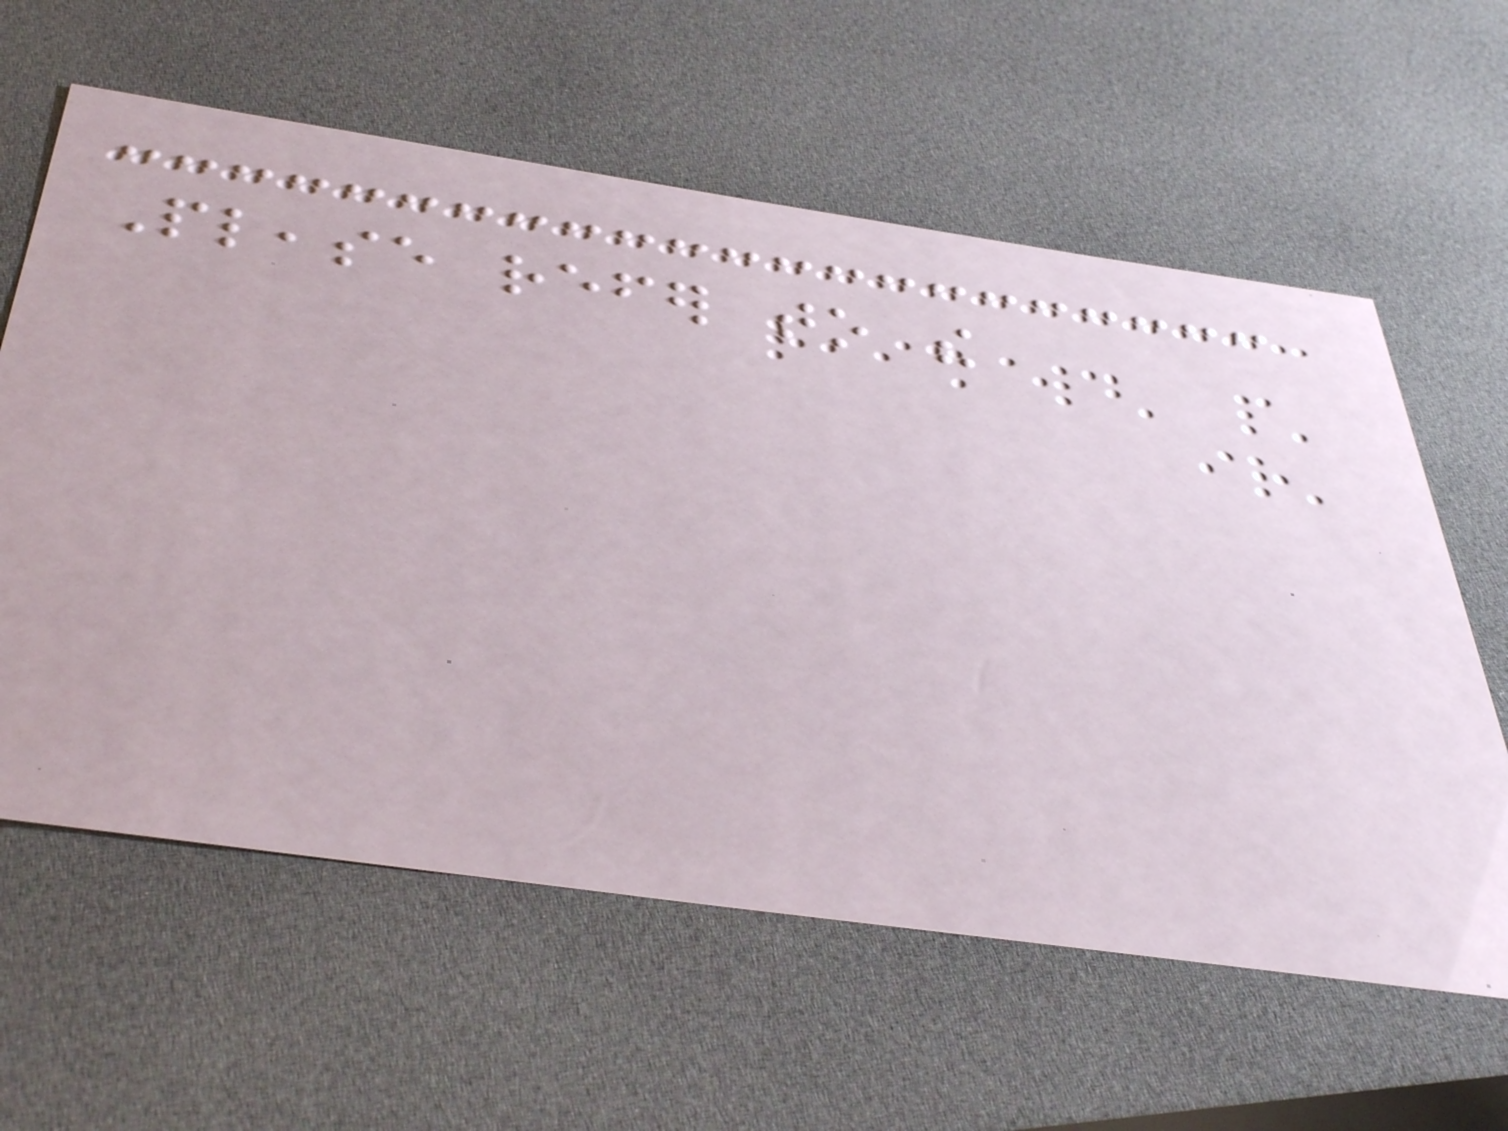Please refer to the
